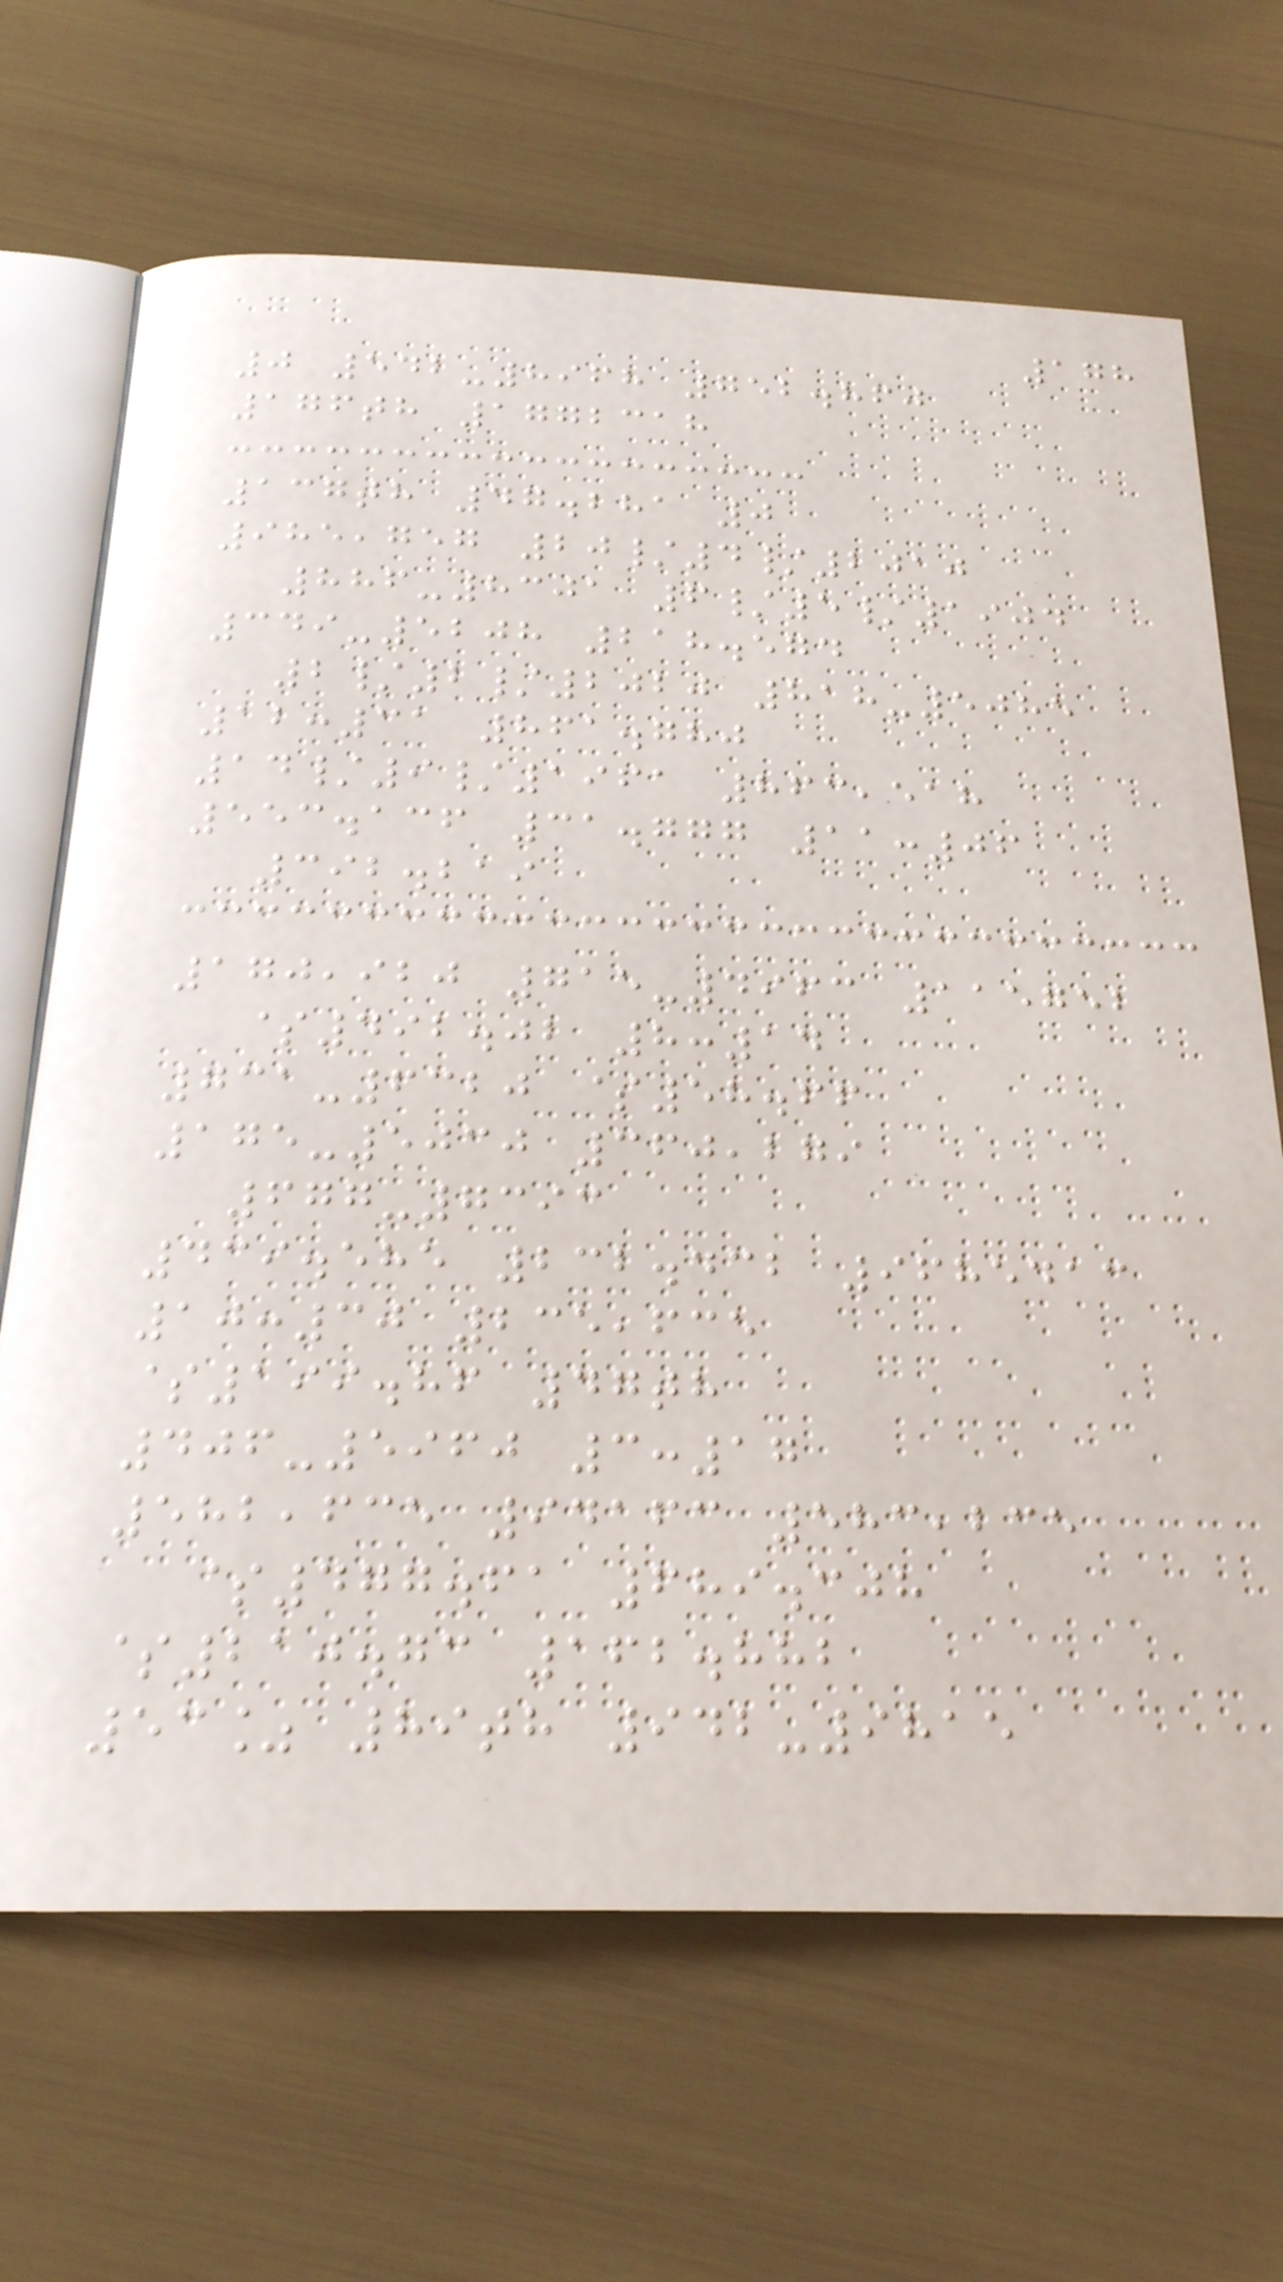178
0 542-8968 752.860
176th 1772318
137th 47.281 0
985,757 20/4/2010
886-8301 6/5/1904
349-5208 218.574
2/2/2020 818-5085
12:31 861.780
14/9/1961 863,518
553.136 31.777 11:06
392.219
170,920 715-4963 115752
$492.02 8:14
731-6320 $58.66
175-5030 360,279
677-7393
439.585 232.432 9685413
10:30 235,635
$199.86 47th
406-5960 3:17
582,635 94163 583,235
$477.61 689.308
$210.73 162.882
53% 89th 942-9815
